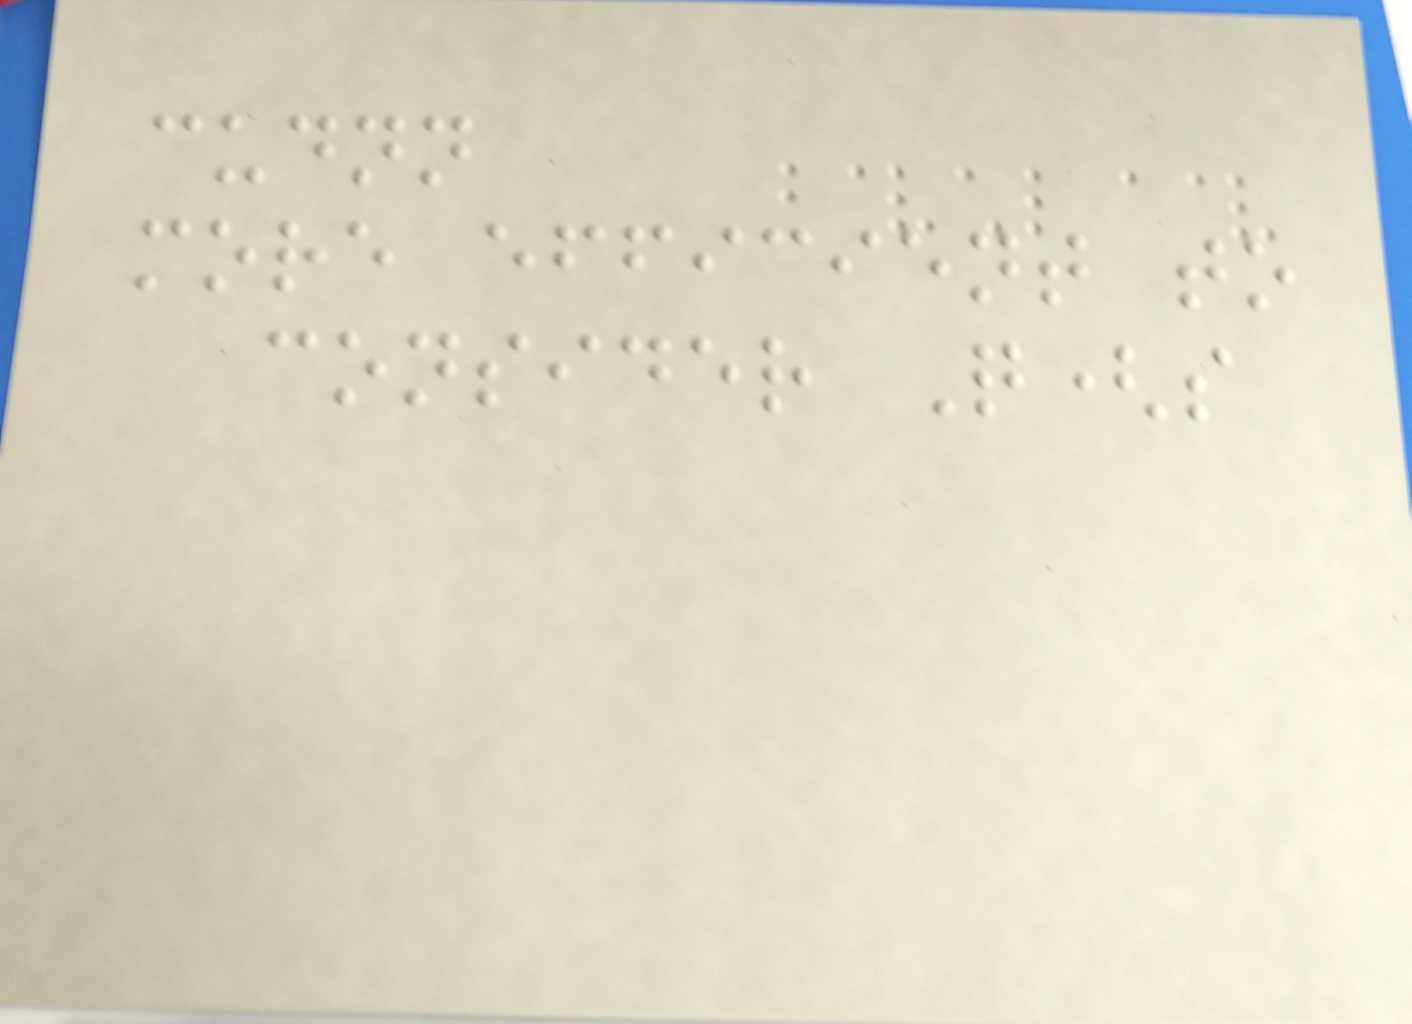cudnn
more efficient to
consider Q(s
